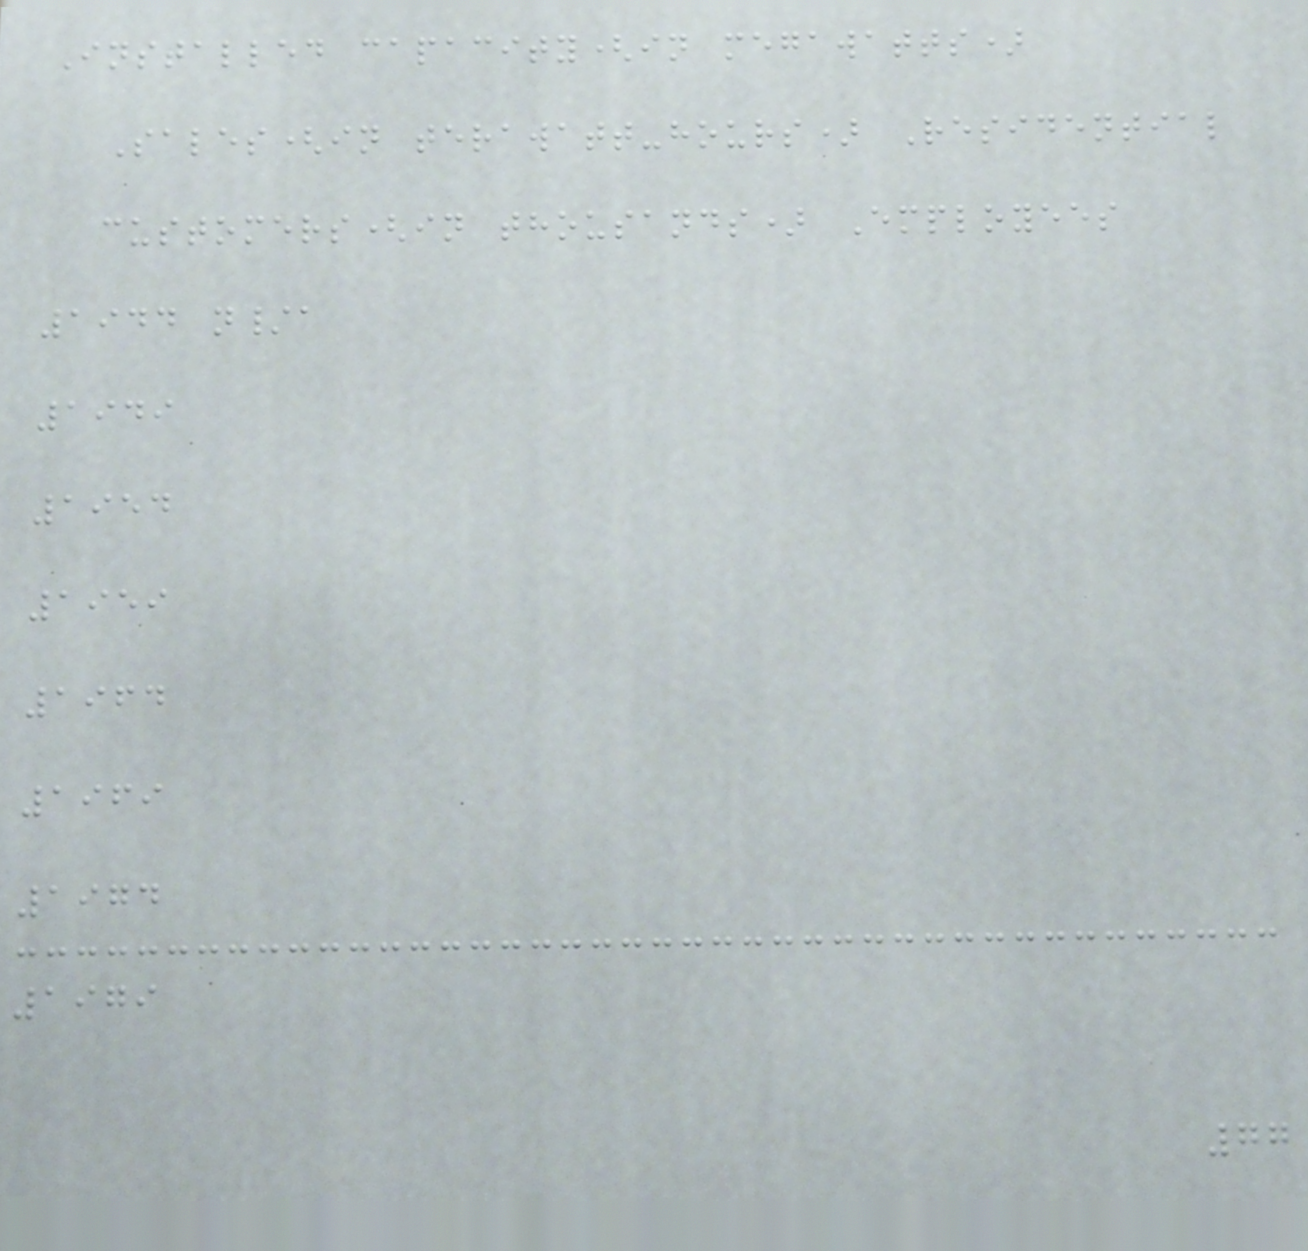Installed capacity(in megawatts)
Sales(in terawatt-hours) Residential
customers(in thousands) Employees
1944 n/a
1949
1954
1959
1964
1969
1974
1979
77
